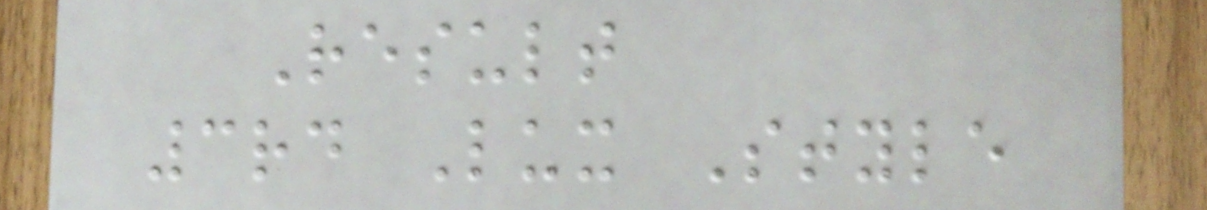Result
3rd Lux Style
